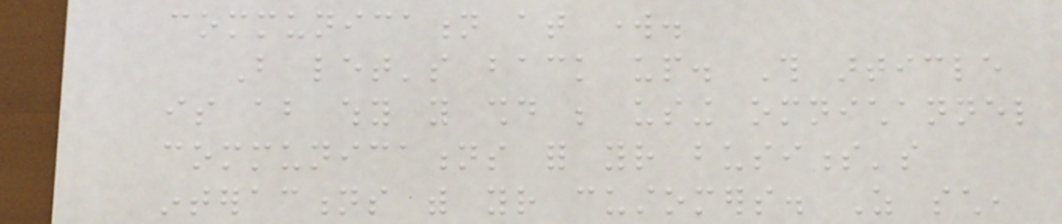communication at work.
But let's back up. This article
is about why you should be using omnichannel
communications for your business's
interactions with your customers. As such,
